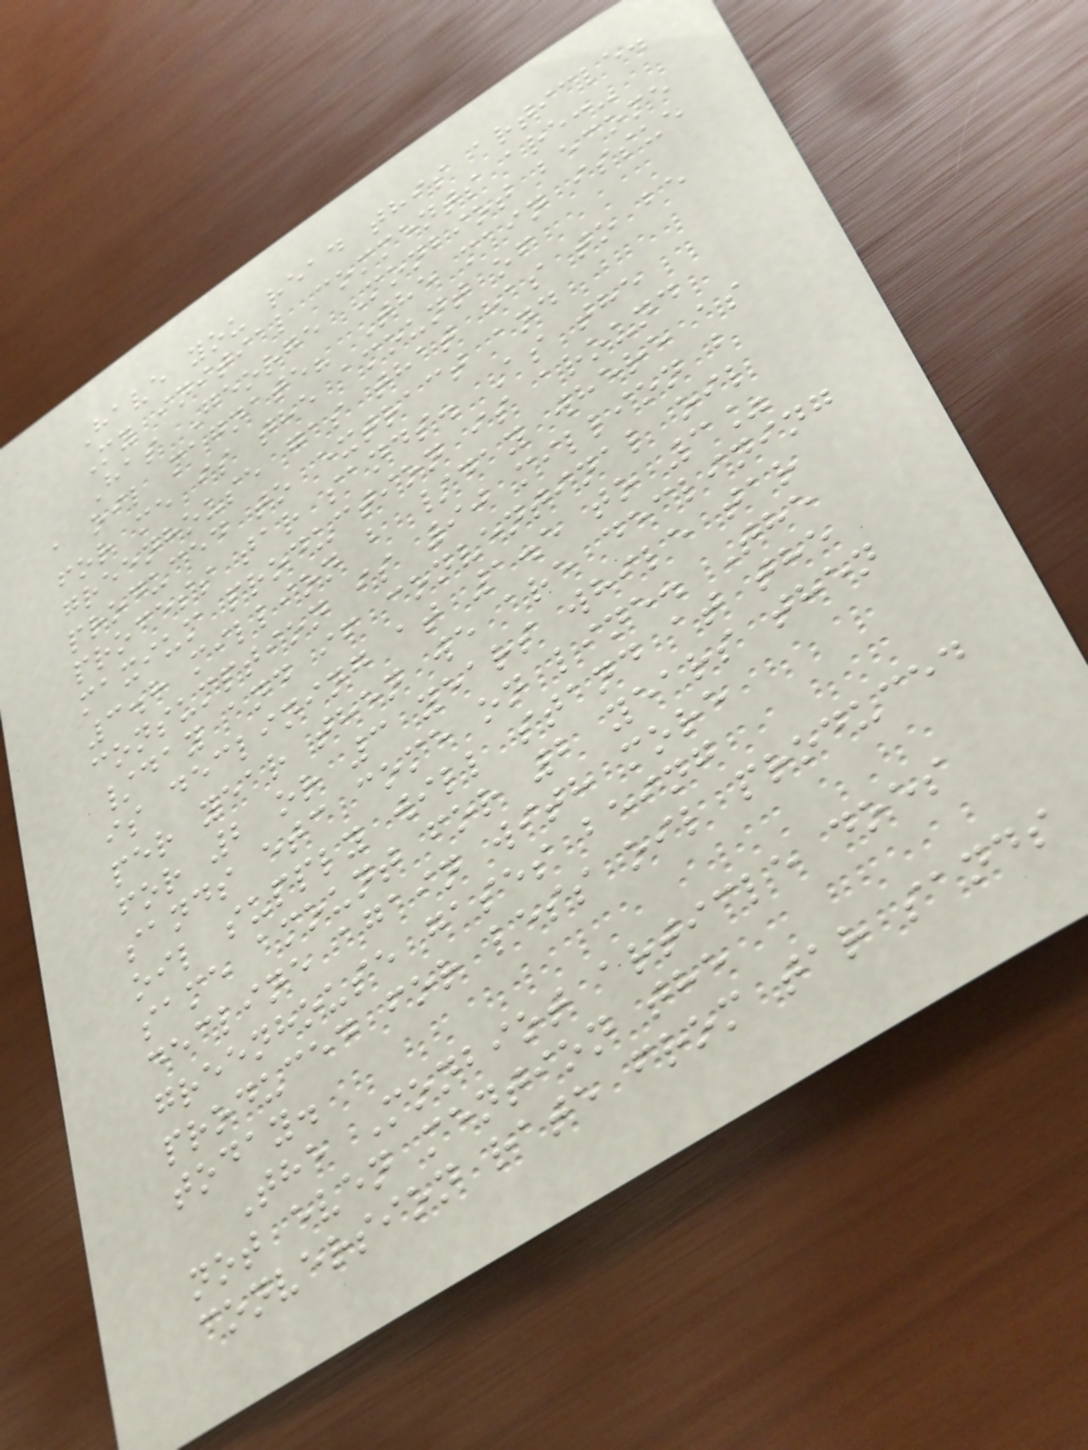Have you read this article.
My initial comments are:-
Has George Monbiot become
a oil magnate? The main issue
for me is the amount of
greenhouse gas that has to be
produced to extract and
process tar sands. As the
maxium production is around
3.8 million b /day where as
consumption is 90 million b
/day and if conventinal oil
is declining at 1.5 to 3%
per year then we are declining
for 2 or 3 years while tar
sands etc come on line. The
oil supply will stand at the
same amount for 2 years then
decline again with more
greenhouse gases being
produced for less oil produced
today.
The Monbiot article does
not even mention the
conversion rate from tar sands
